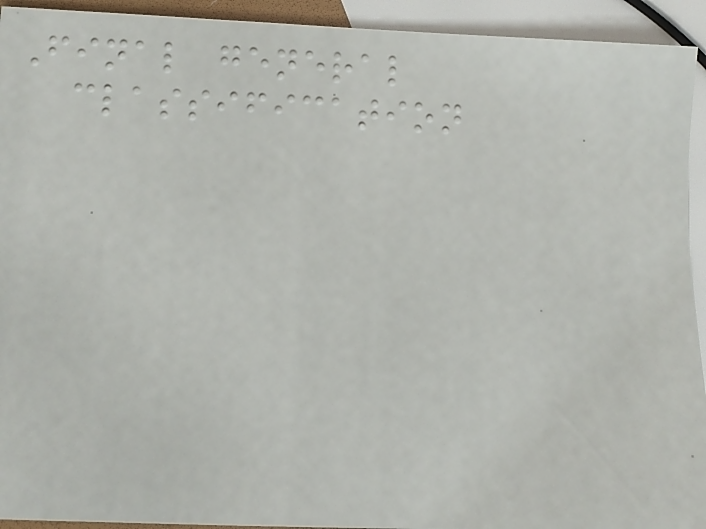Final general
classification
